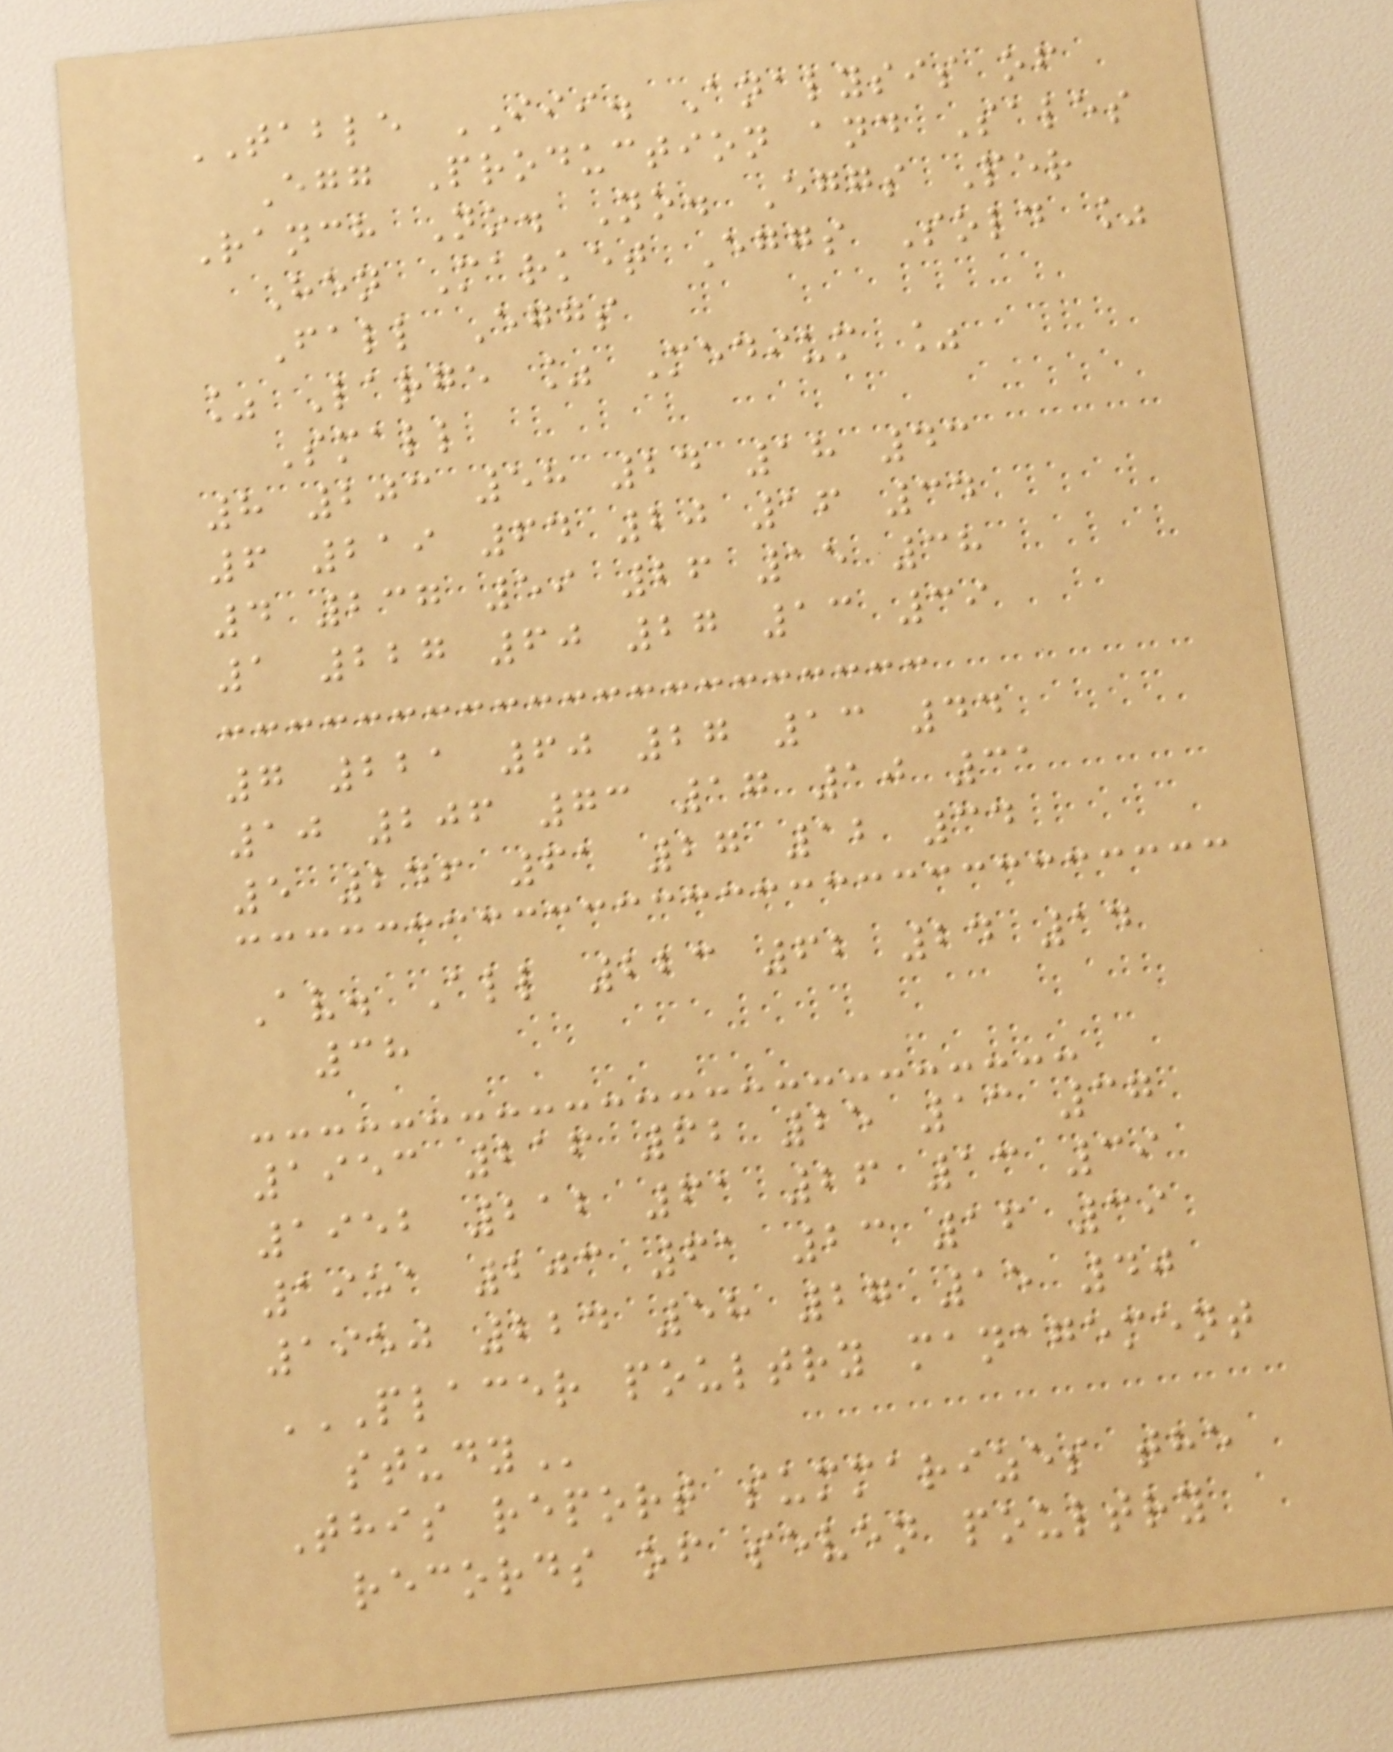TABLE III. Analysis of
Egg Production and Sales
Ranch No. No. Eggs Per
Hen Market Eggs Sold %
Fall Eggs
% Large % Medium %
Small
8 203 58 24 18 43
6 219 64 20 16 34
4 237 59 26 15 38
1 227 60 27 13 39
7 221 60 27 13 44
10 206 73 17 10 31
5 246 61 27 12 34
Av. All 223 62 24 14
38
1953 216 62 25 13 37
1952 212 61 26 13 39
1951 203 61 23 16 39
1950 224 58 27 15 40
PLACER POULTRY MANAGEMENT
STUDY
This report summarizes the
records of seven poultry
